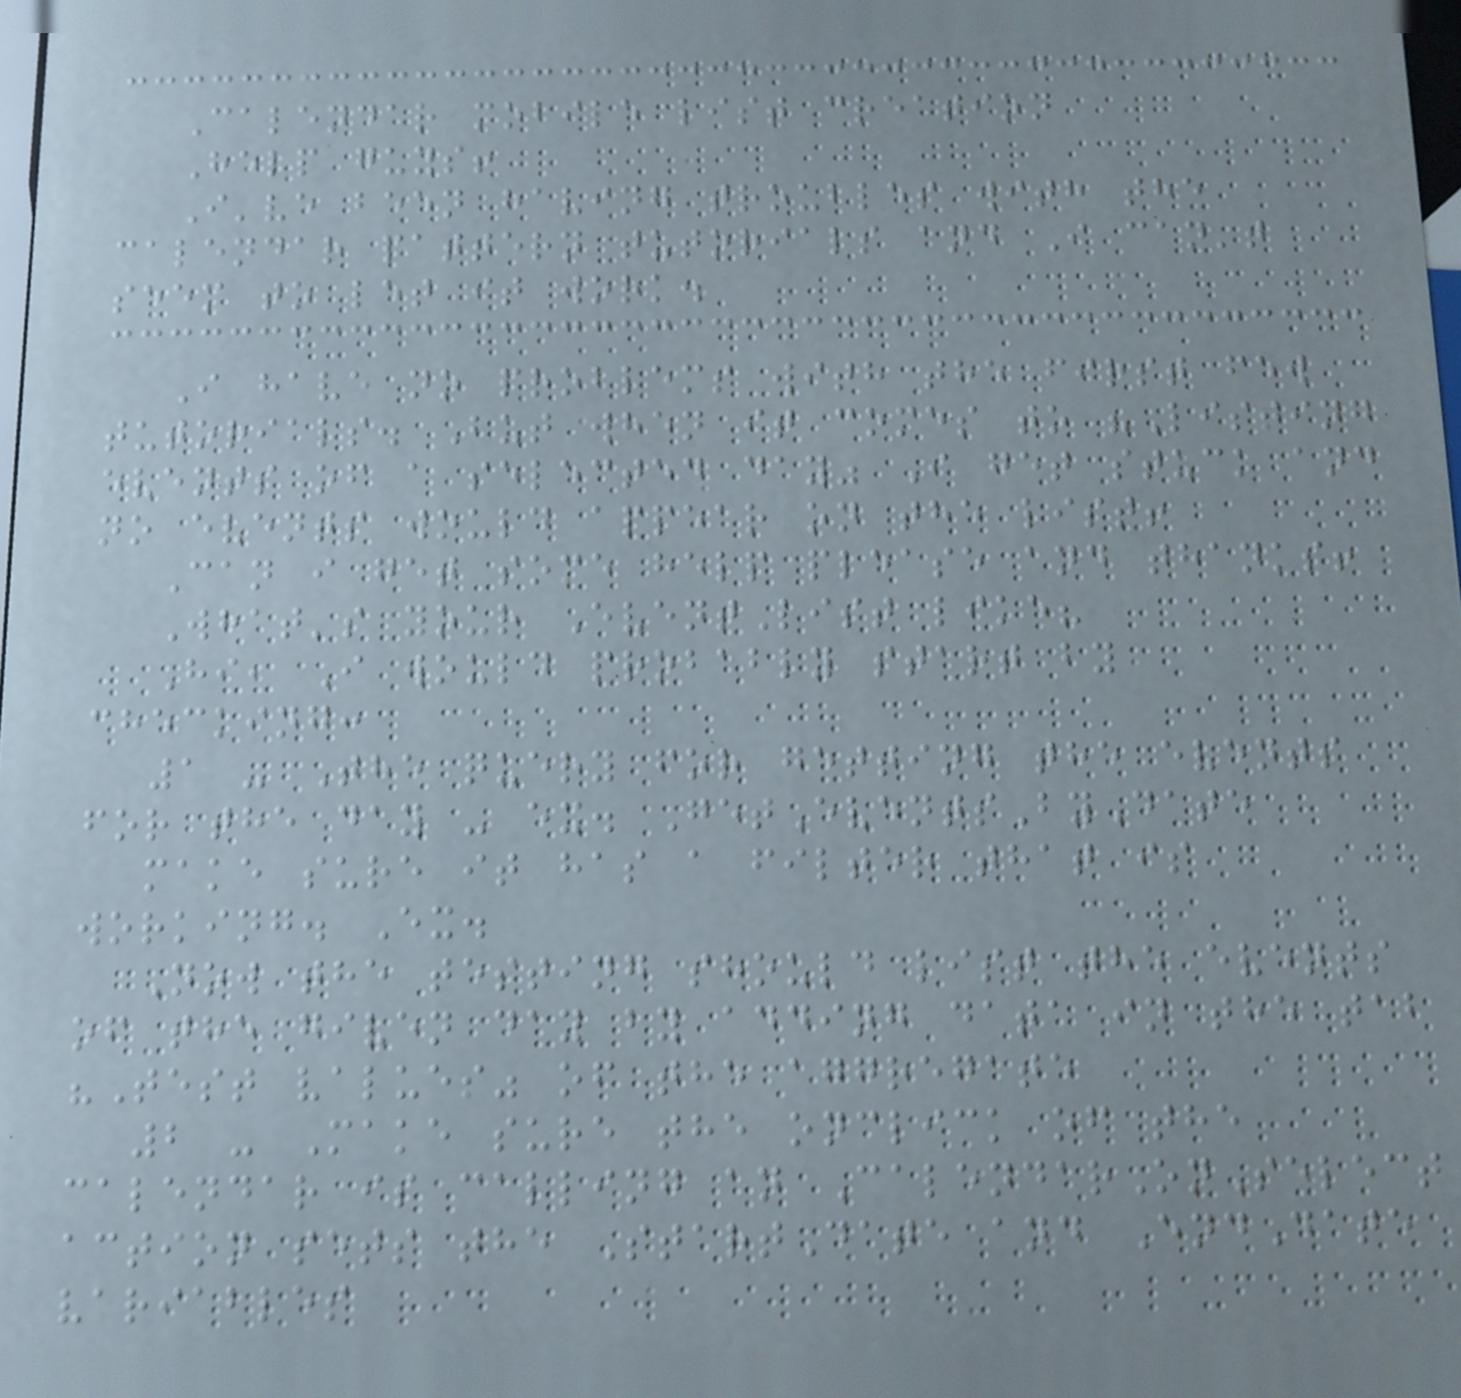Calendar mobile list creation
Help guys!
I've been having troubles with the
calendar pattern tutorials and I can't
seem to let it work.
I have no problems with the first few
tutorials. But when it comes to "Listing
events of a selected day" I get stuck and
no events would appear on the list!
Can i get some help please and thanks!
What's your EventList like?
Hi, I would probably start by
checking:
1 - The query for getting the events
for the day - ex. GetEventsByDate
make sure it has a filter that is
working. Ex.
Now the testing should list the events
of the given day by adding data in the tab
"Test values" of the aggregate
2 - Make sure the onclick of the
calendar is calling an CalendarOnSelect
action sets the StartDate and EndDate
variables
